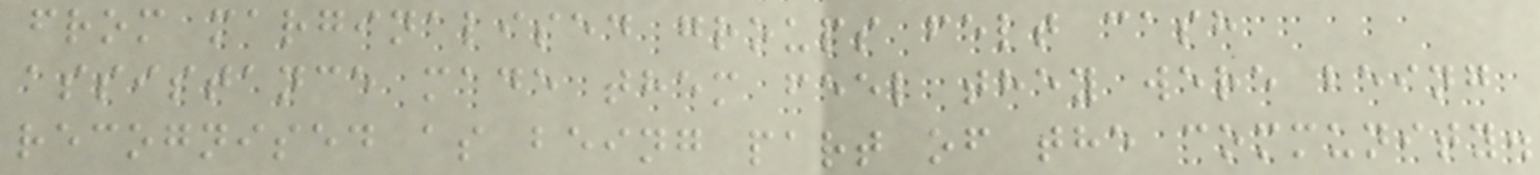from marginalised groups felt cash
assistance made them feel they were being
recognised as being part of the community.
